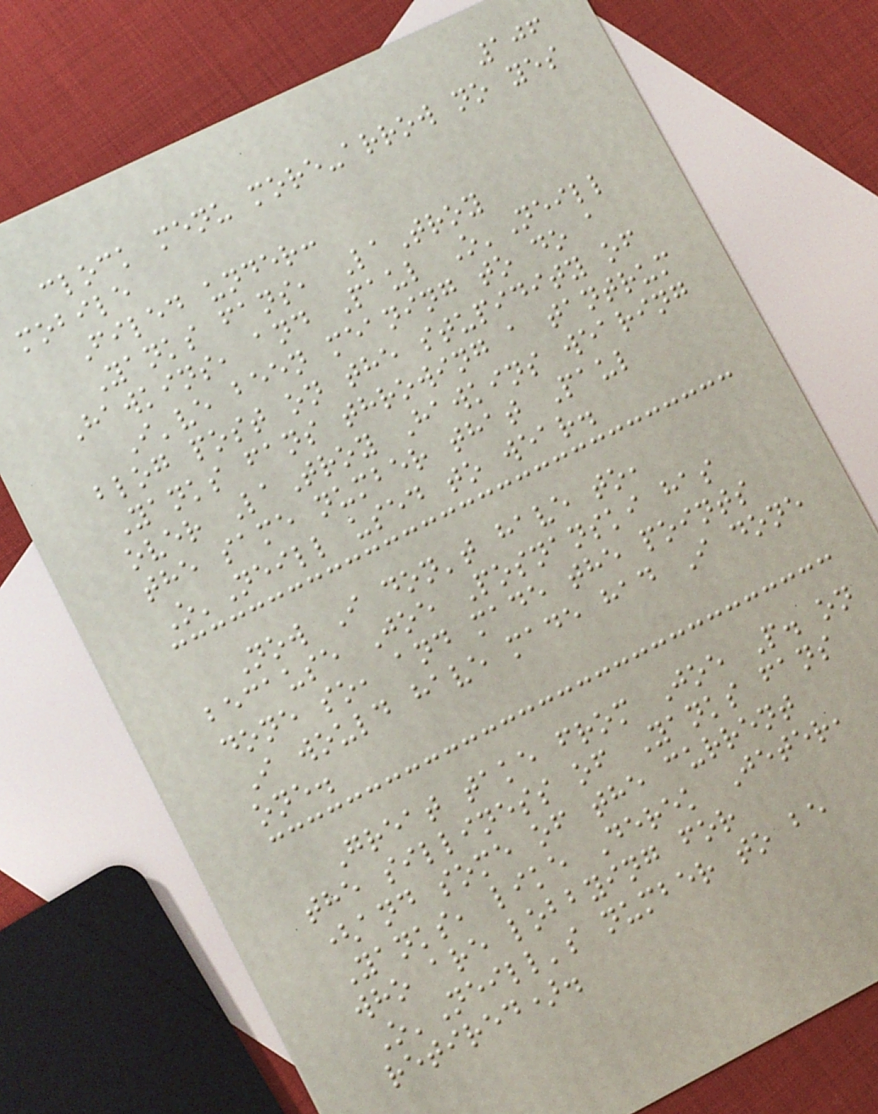106
clock menu more-arrow no yes
mobile
Filed under:
Yanks fans, LaTroy
Hawkins, and Paul O'Neill
I've been meaning to do a
blog post on the stupidity of
Yanks fans throwing a tantrum
over LaTroy Hawkins wearing
the same number that Paul
O'Neill used to wear.
Now I don't have to,
because Joe Posnanski has
done so, and made the points
I would have made had I done
one.
Great take from Joe P. on
the silliness of Yanks fans
(and some of the current
Yanks, like Derek Jeter,
who are lobbying for
O'Neill's number to be
retired).
